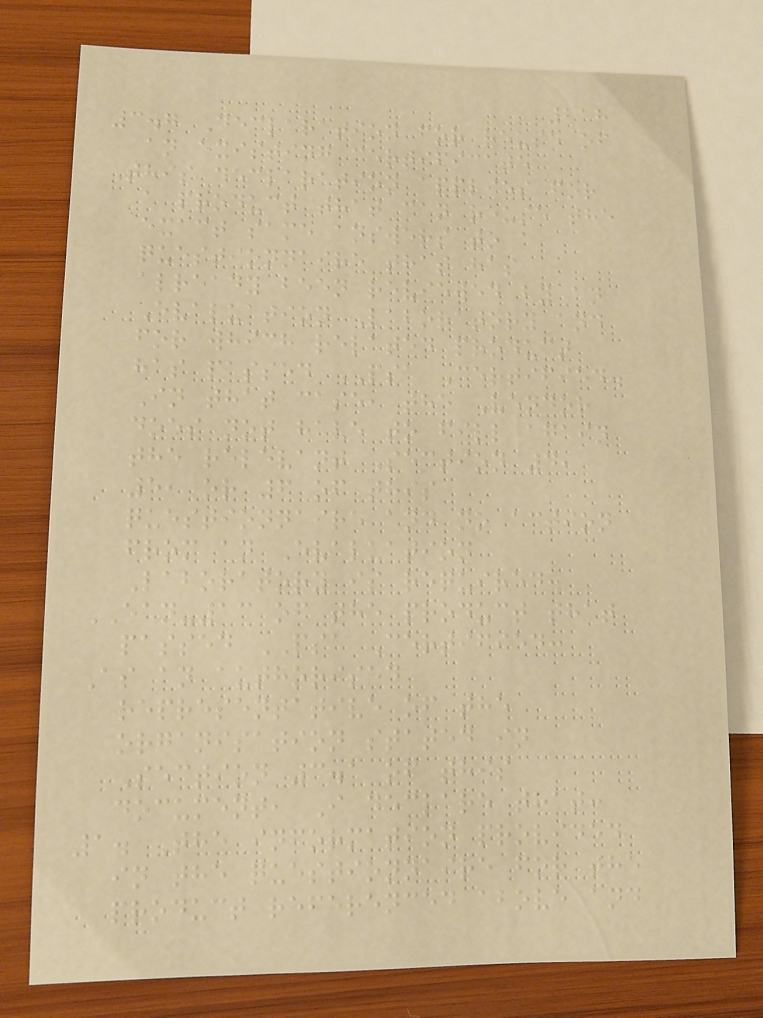218
3.7 Declaration for reuse of
an existing certificate
This declaration applies for
a product that can reuse the
exact same answers to a
questionnaire that has
already been reviewed by an
Evaluation Laboratory and
for which related product
has passed PSA Certified.
In that case, the Vendor
does not have to fill again
the relevant Section 4,
5, or 6 of this
questionnaire and no action
from an Evaluation
Laboratory is required.
EAN-13 of the product that
passed PSA Certified:
As an authorised
representative of the
organisation stated in
Section 3.1 of this
document, I declare that:
1. The information provided
in the questionnaire for the
product referenced above and
